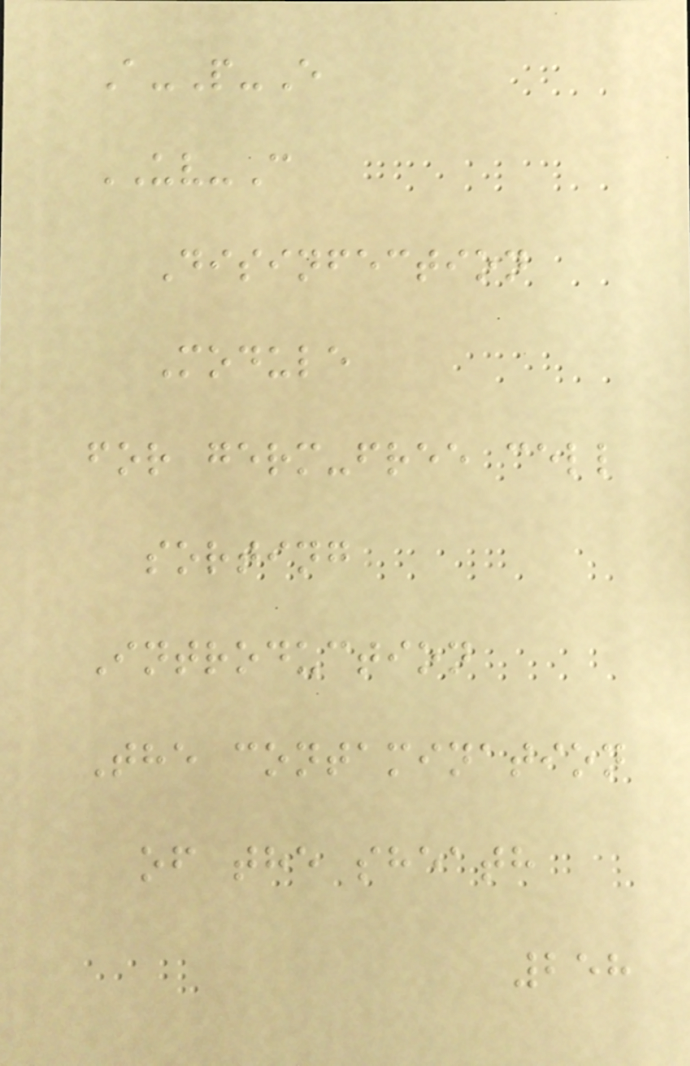A-P-E
UV-C
Disinfection
Module
for germ-free cell
sorting
Introduction
The contamination
of the sheath
258
